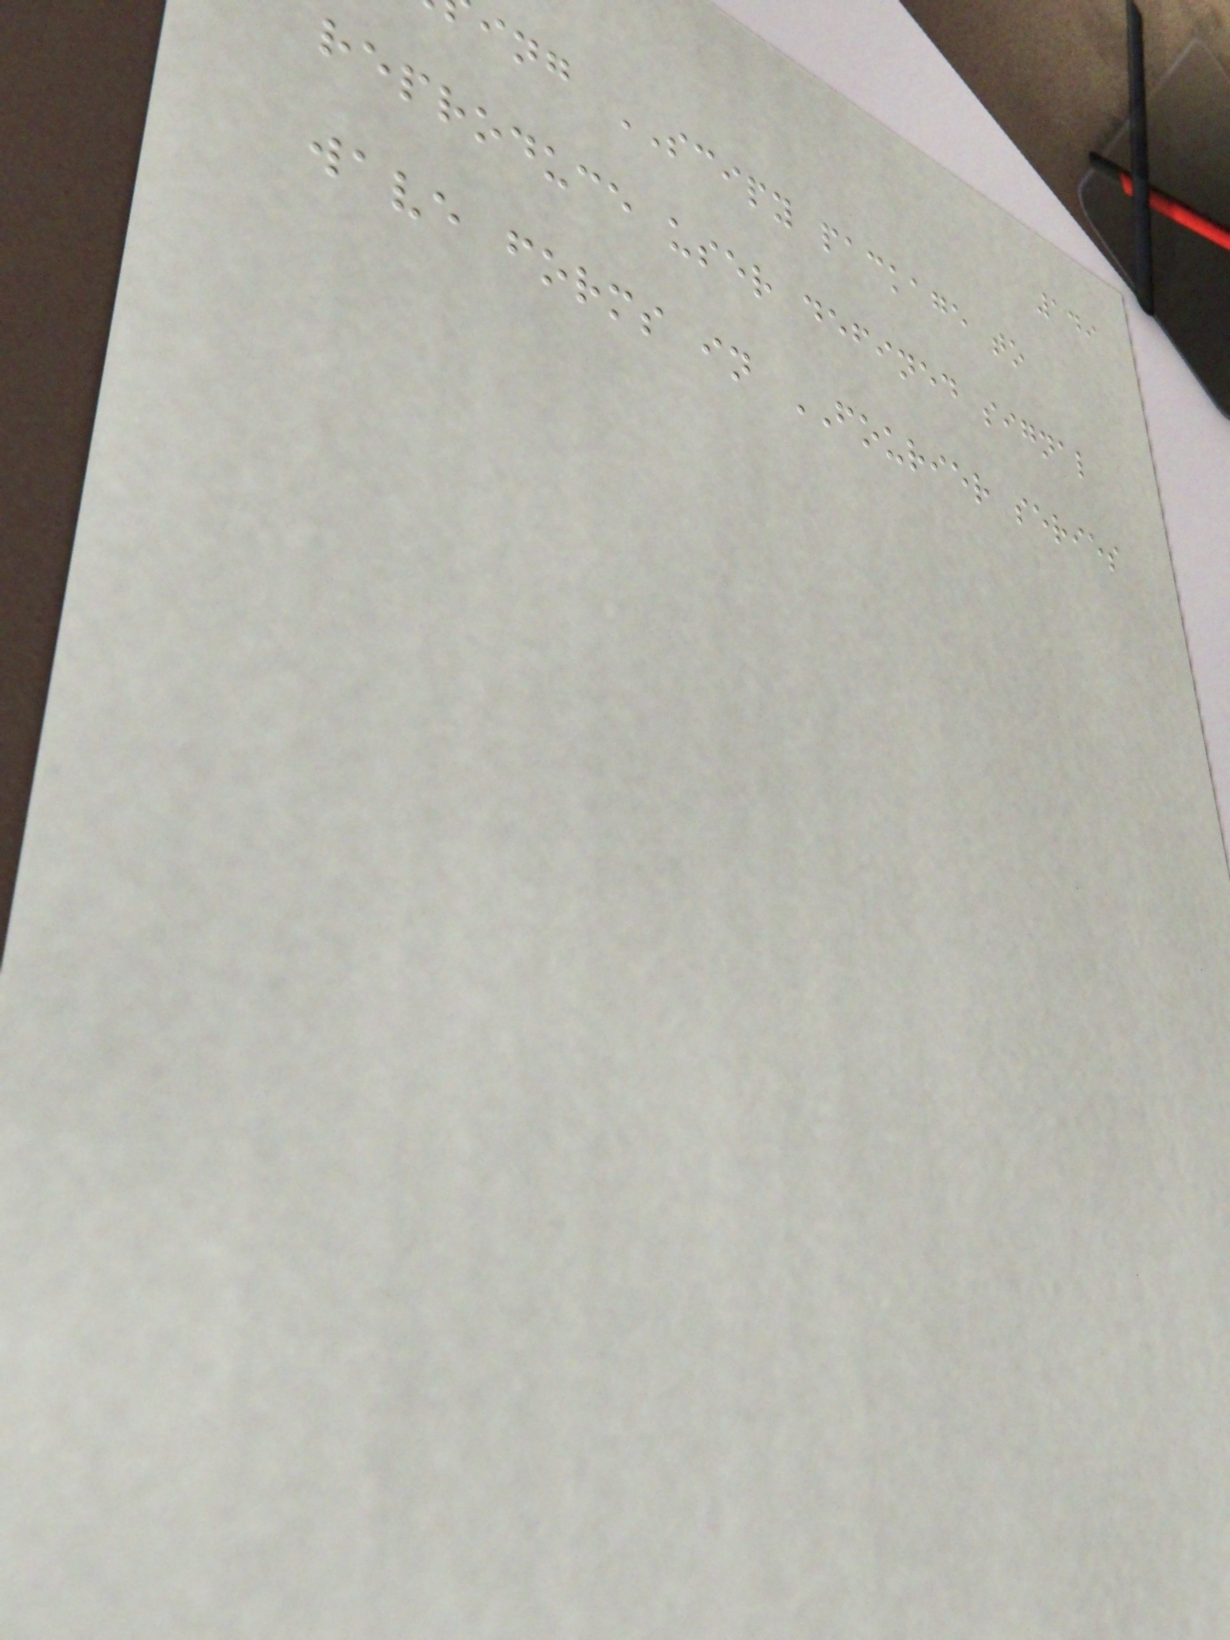149
ing SCIPY package to
reproduce user defined signal
wave forms in FOURIER series
